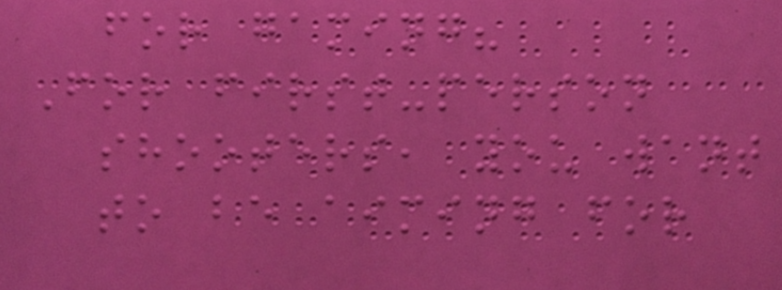for gaming?
For first-person
shooters, you want
to be aiming for
